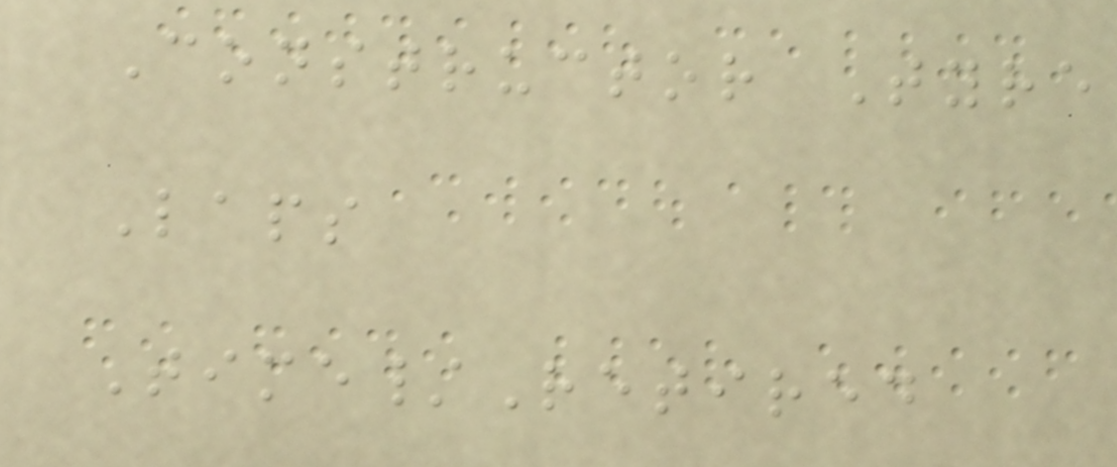Constructor Tyre
Laps
Time/Retired
